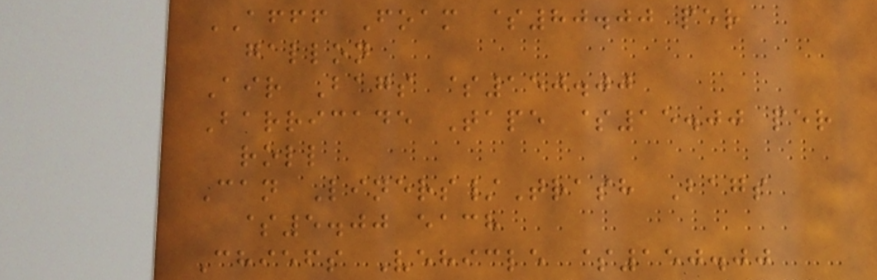AFFF Foam $80.00 per
gallon
Air Bags $150.00
Barricade Tape $15.00 per
roll
Can Liners/Trash Bags
$5.00 each
Chiefs Vehicle $150.00
